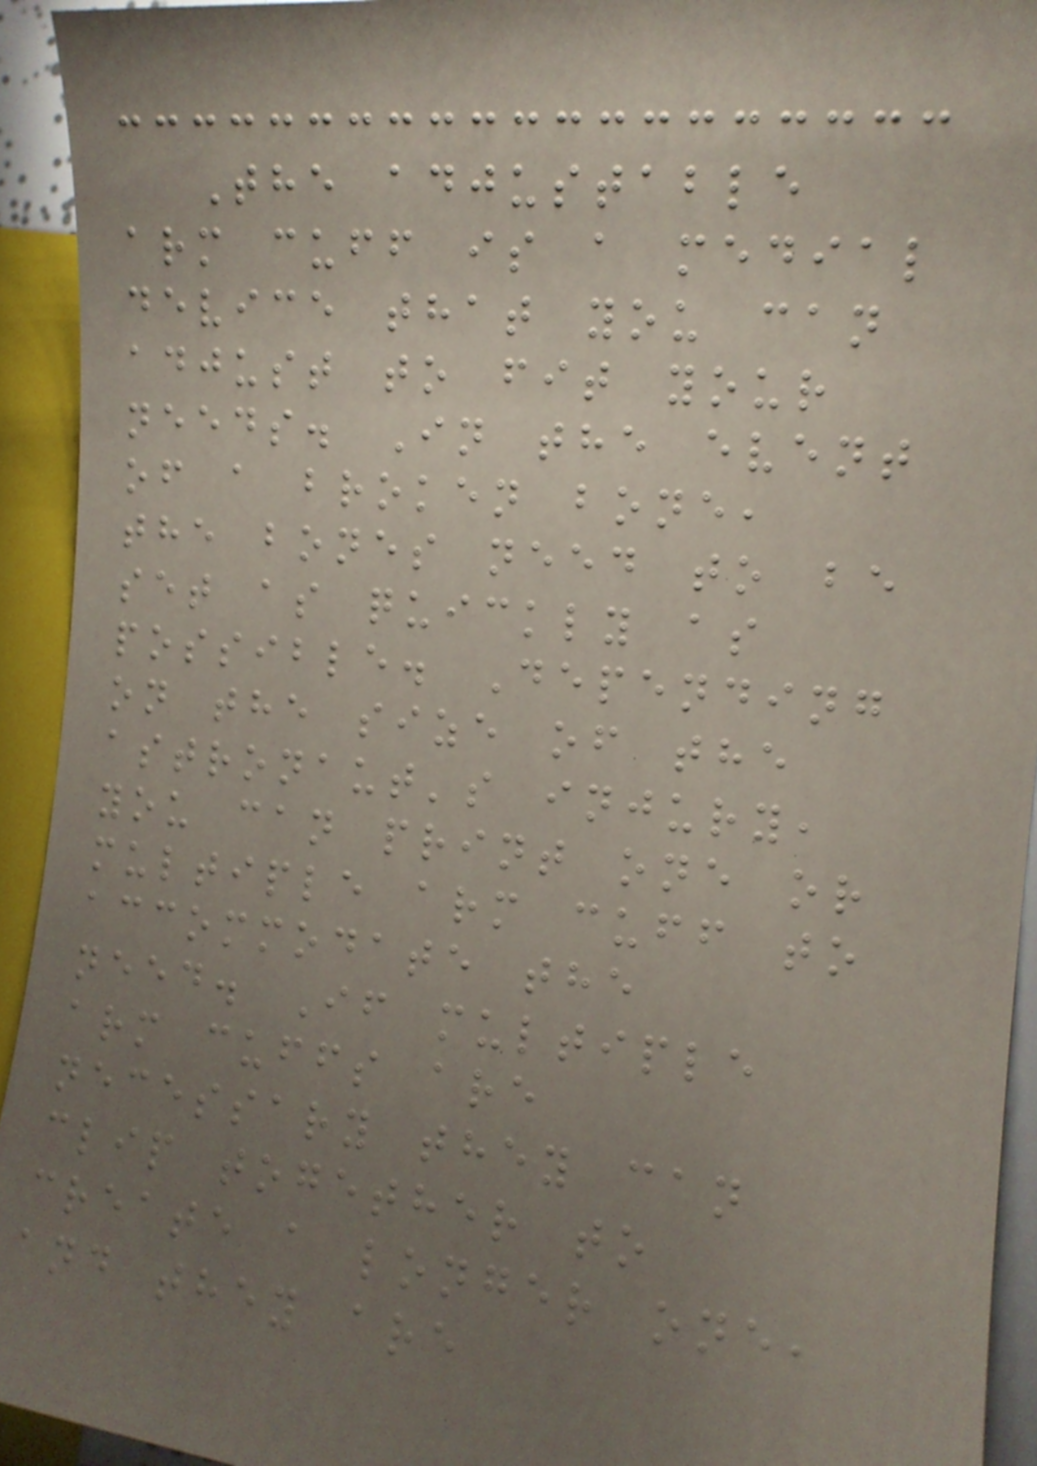The adjustable
arm cuff is a medial
device that you can
adjust to fit your
needs. In the event
of a broken bone,
the bones need to be
set as quickly as
possible. Depending
on the size of the
astronaut's injury,
you can print one or
multiple arm cuff to
accommodate the
need. If multiple
arm cuffs are
necessary they can
clip together to
create a longer one,
and they are
